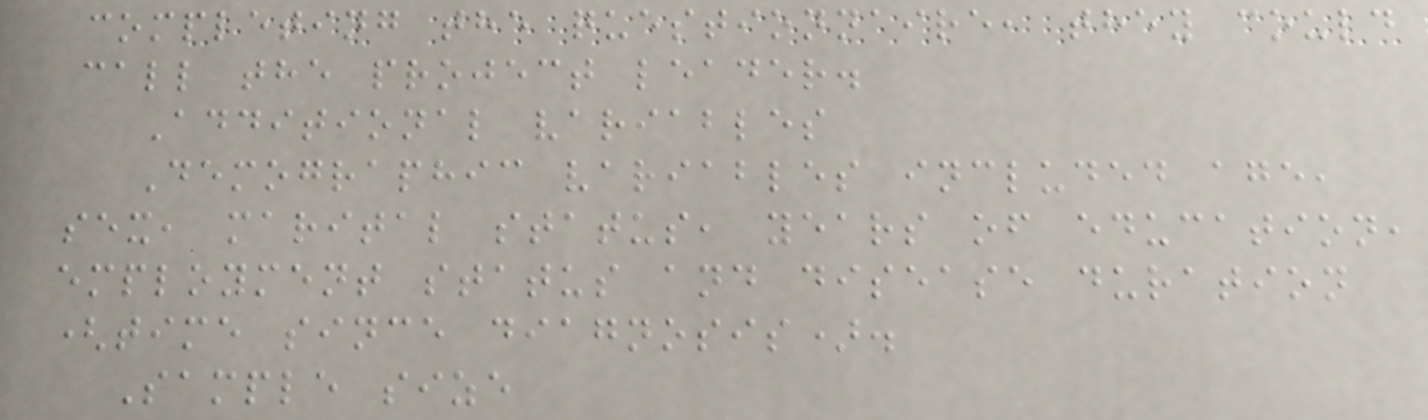completing the questionnaire, they could
call the project leader.
Additional variables
Demographic variables included age,
sex, marital status, years of education,
employment status and disease duration
(time since diagnosis).
Sample size
